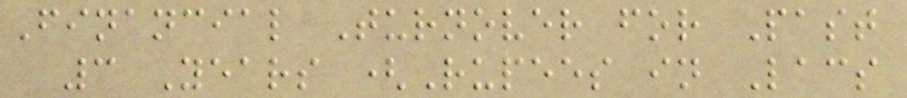Financial Turnover for Past
3 Years (Rupees in Lacs
